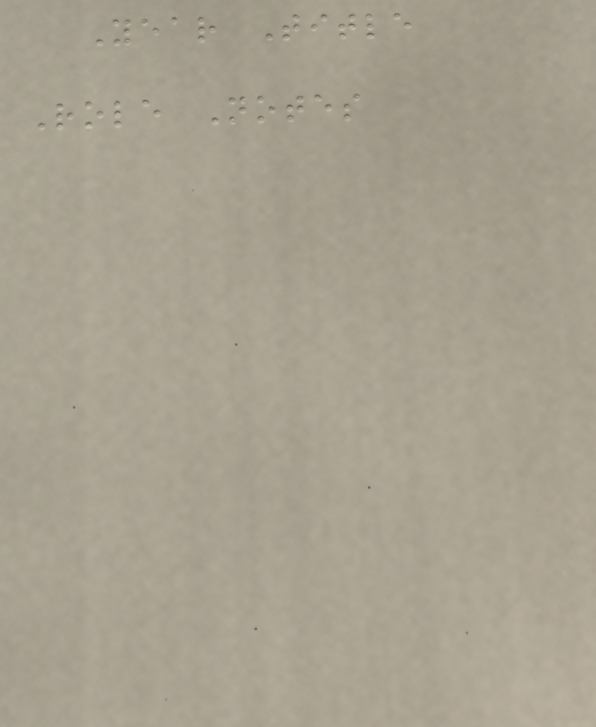Year Title
Role Notes
